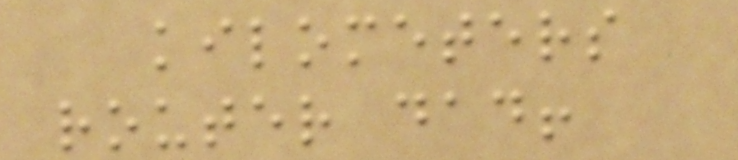kilometers
router dad!
